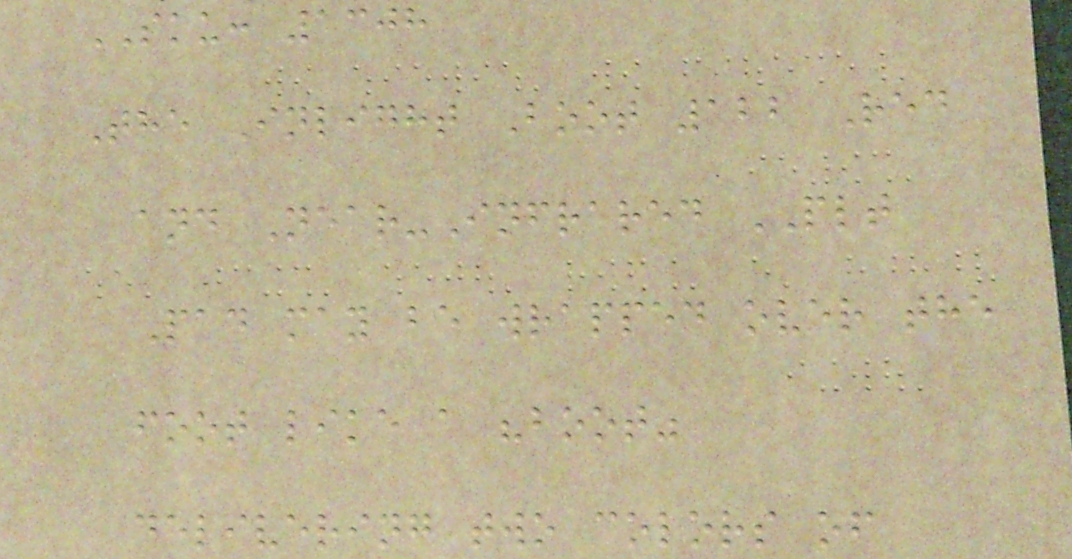SKU: 1308
The Inlight Boot 122 Red
and Near-Infrared PLT
Pad may be wrapped over the
foot like a "boot"
delivering two colors of
